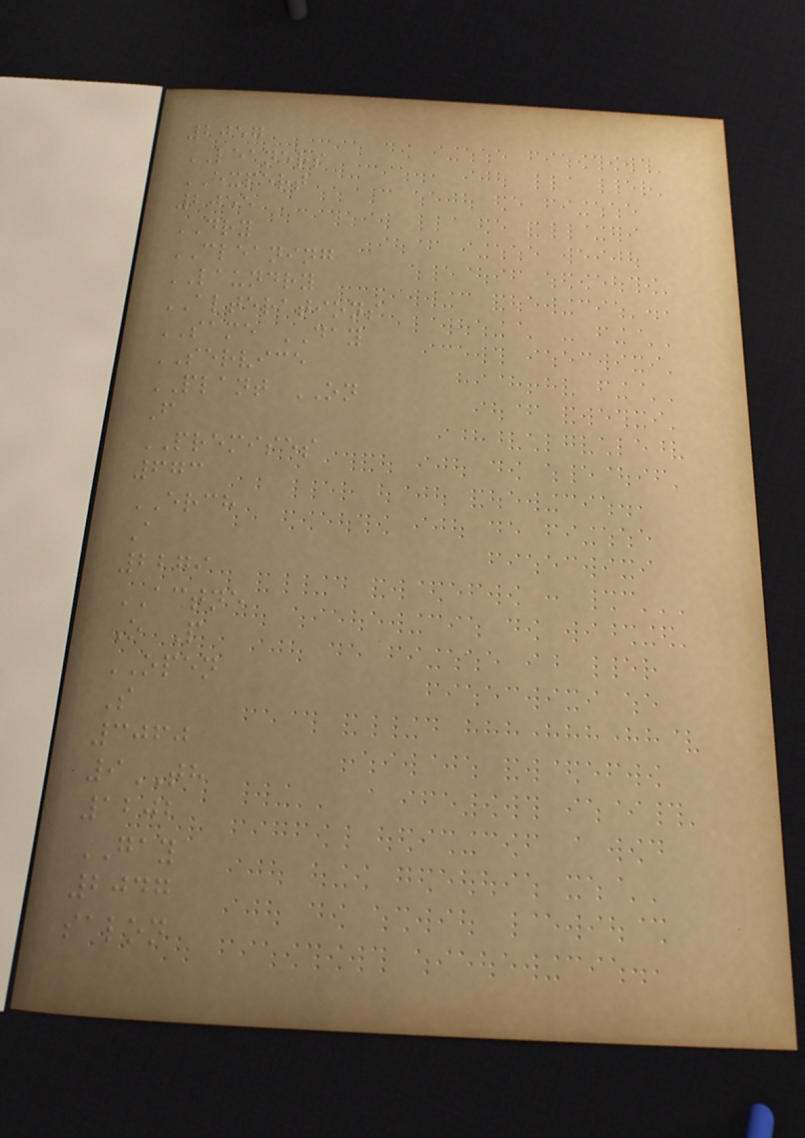2057
LEANERS
EXPERT
2055
DRY
CLEANING
LAUNDRY
ALTERATIONS
SAME DAY
SERVICE
PLANT ON
F
PREMISES
673
ERCH
A
2279
ACTNE
O P
OPEN
S
3060
9TH
1202
GAY
2047
salon
